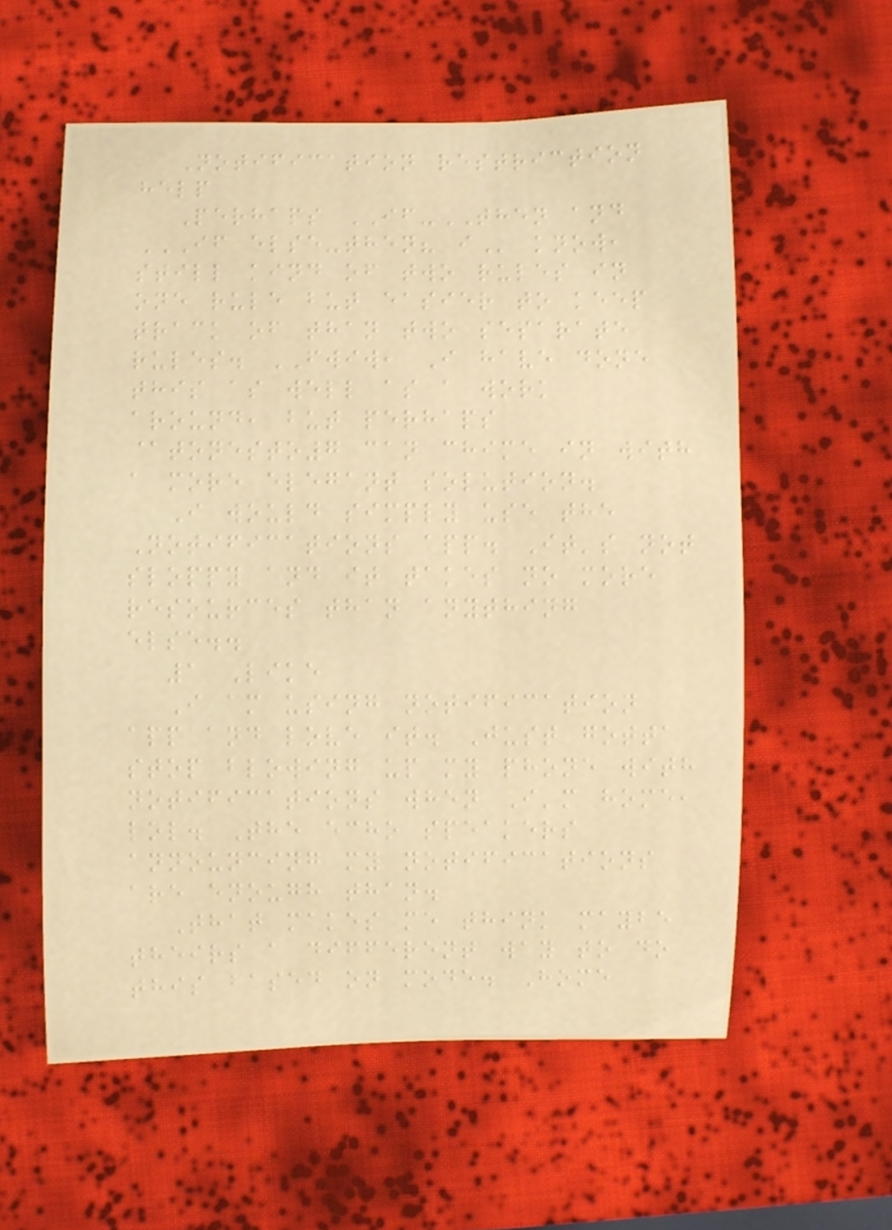Notification restriction
help
Perhaps IF-THEN and
IF ELSE-THEN? I know,
still kind of two rules in
one rule but easier to keep
track of than two separate
rules. FWIW, I have done
this as well as a work
around, but perhaps
@tonesto7 can chime in with
a more elegant solution.
I would simply use the
Notifications app. It's not
sloppy and it takes no more
resources than anything
else..
1 Like
I am using notification
app and love it. Just gotta
stop blowing up my phone with
notifications when I'm home,
lol. The echo speakers
announcing my notifications
are enough than.
That makes me think maybe
theirs a different way to do
this based on mode. Home
